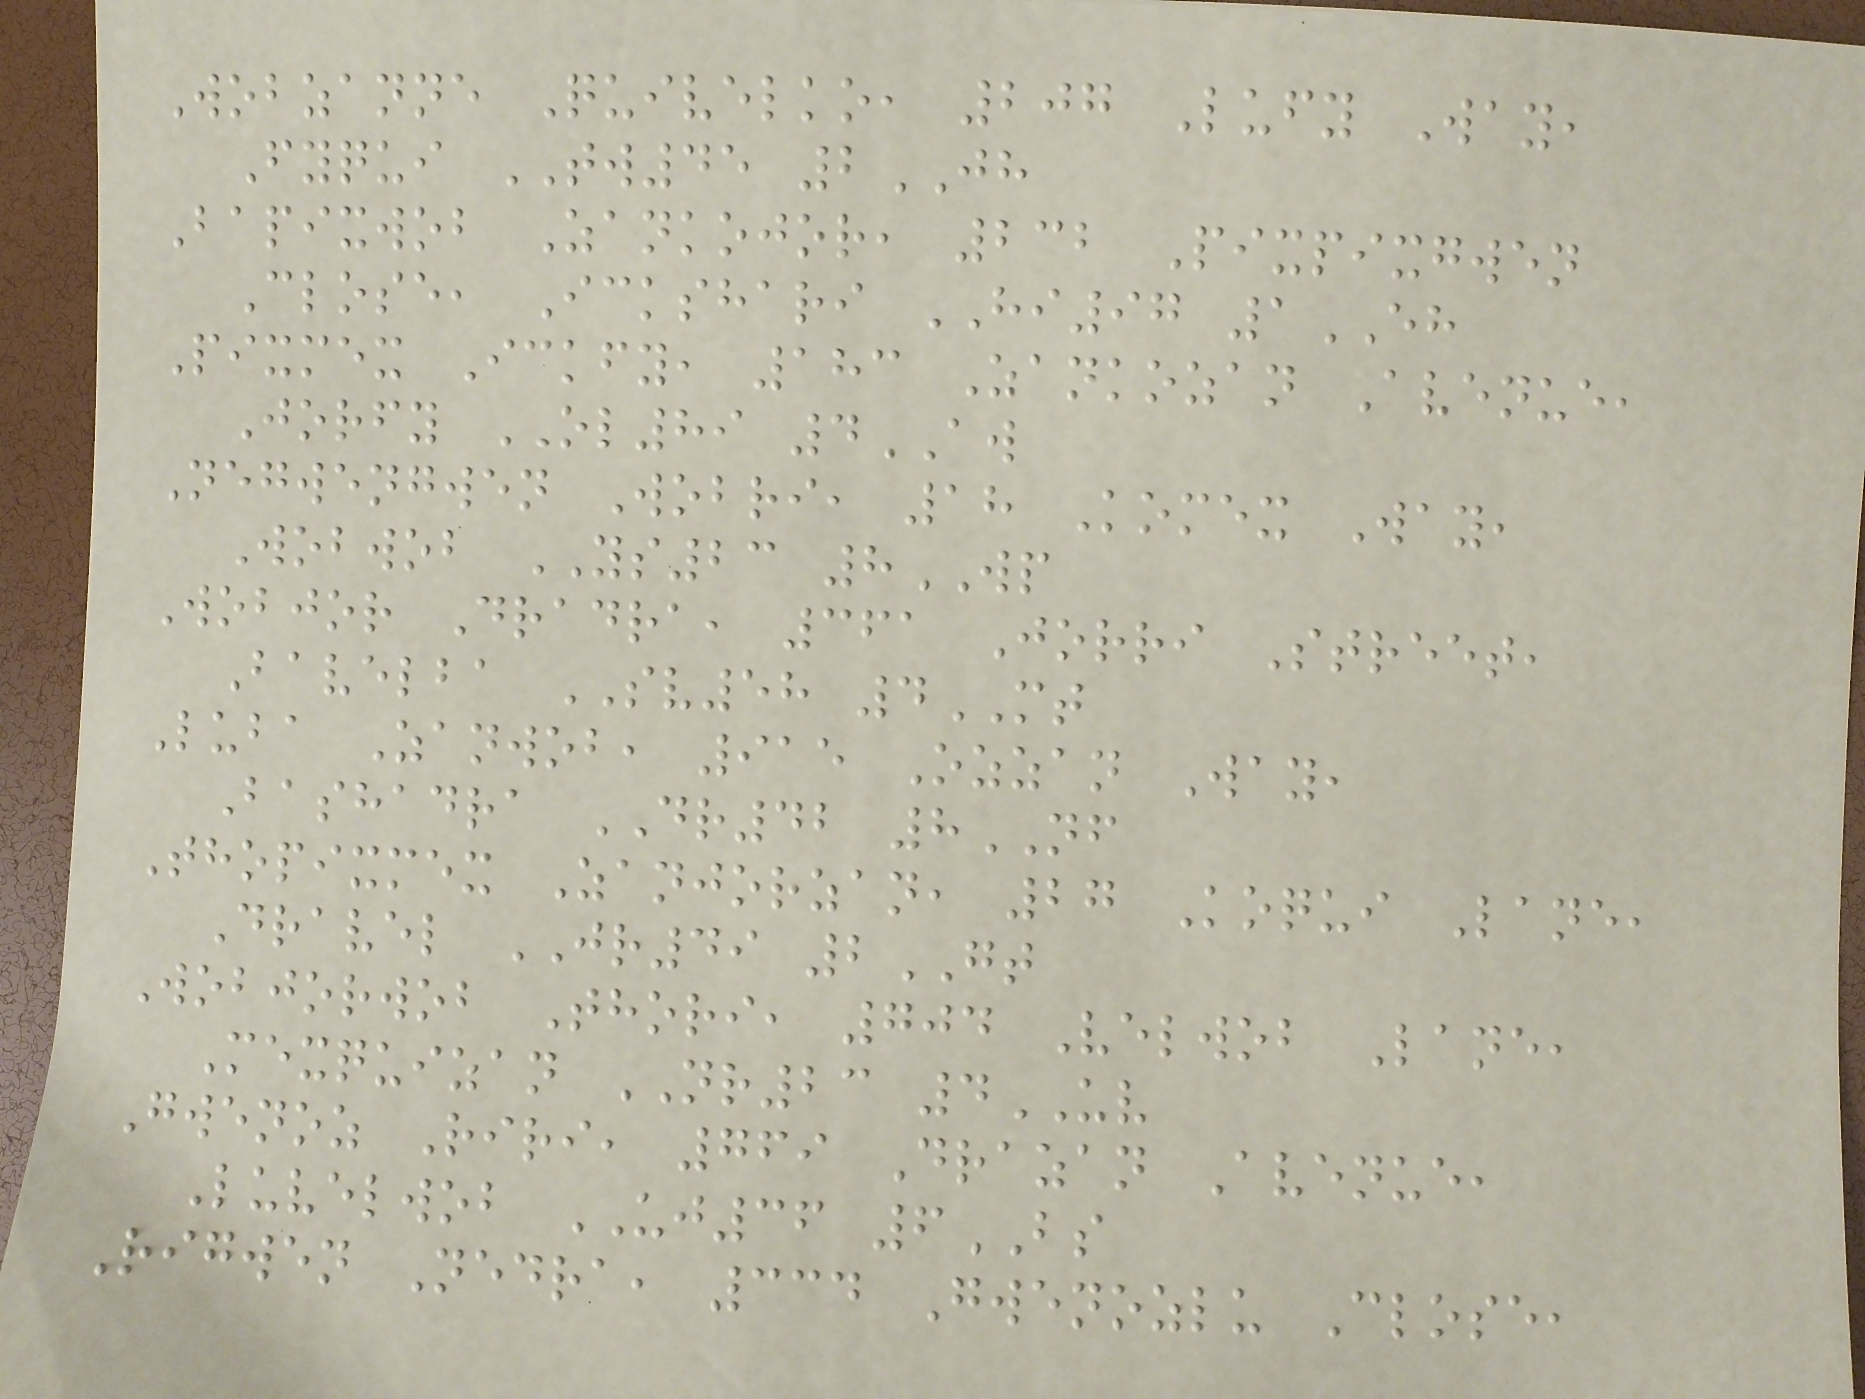Wobzanne Quivelko, 207 Lufy Way,
Fyqui TW45 2JH
Bapixwob Zankojor, 232 Pixpixgwen
Close, Ickshari HI97 1EH
Pixmex Ickfy, 183 Zankozan Avenue,
Jorfy OL89 4AW
Negwengwen Wobri, 18 Komex Way,
Wobwob YS23 8WP
Wobjor Dradra, 361 Jorri Street,
Bavelba SV58 4MT
Luba Zanwob, 915 Ozzan Way,
Bashadra DR42 8NF
Thopixmex Zanjorzan, 27 Koqui Lane,
Dravel JR49 2GT
Wobjorwob Thori, 704 Velwob Lane,
Mexquizan NR23 4UV
Gwenoz Riri, 769 Drazan Avenue,
Luvelwob UJ36 6BS
Rigwen Nedra, 334 Gwenozlu Close,
